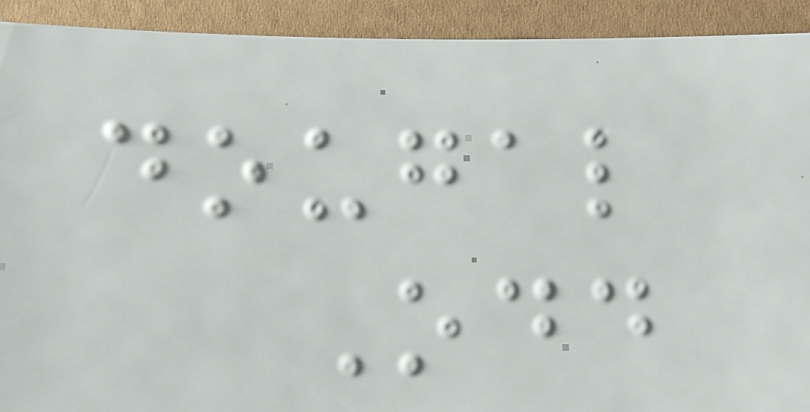dougal
Odd
